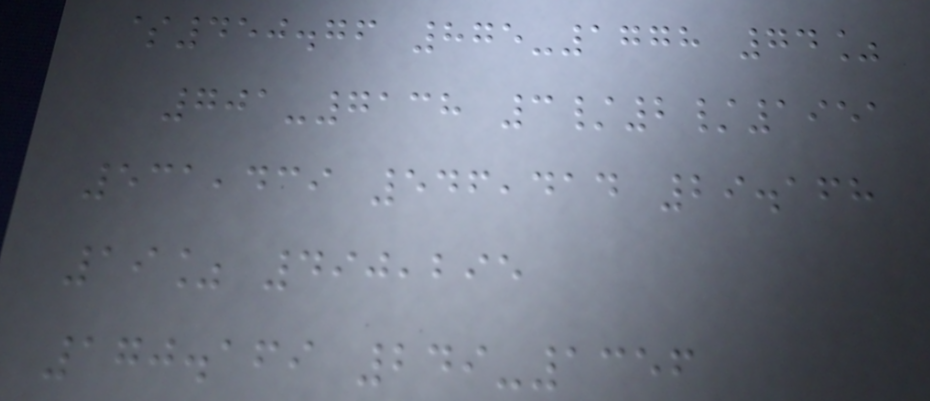$450.76 875-1778 74%
701-7138 3/2/1951
531,439 546,414 29.168
19% 490,295
170.169 249-1356
